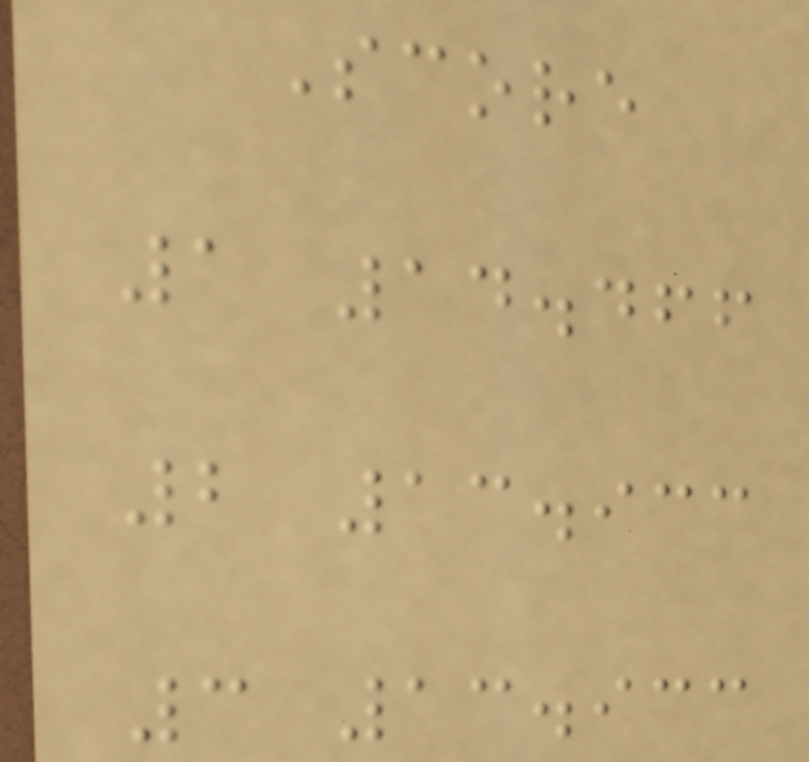Score
1 14.466
2 13.933
3 13.933
